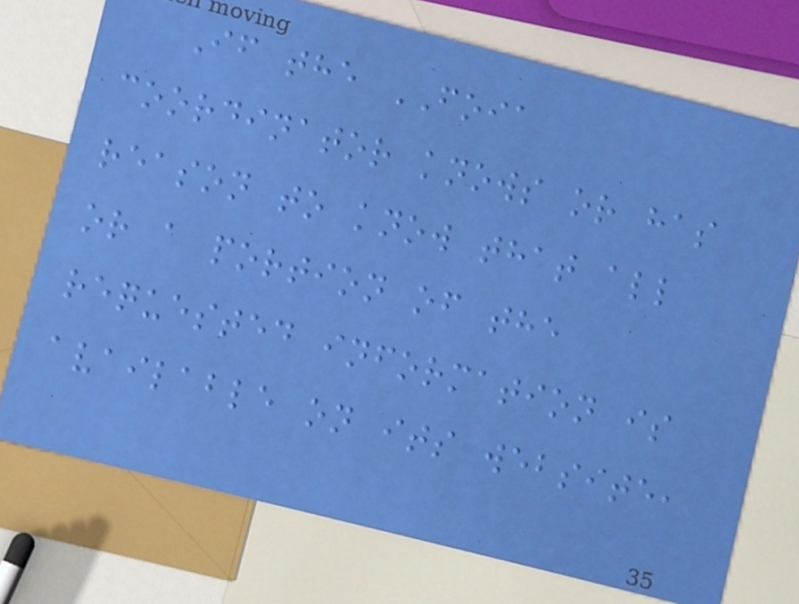If the FOIA
coordinator knows or has
reason to know that all
or a portion of the
requested information is
available on its website,
